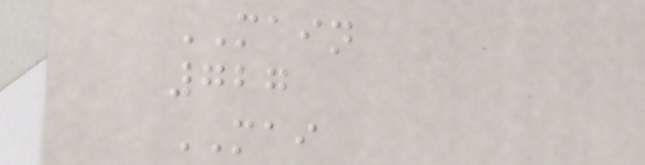MAIN
727
MAI
